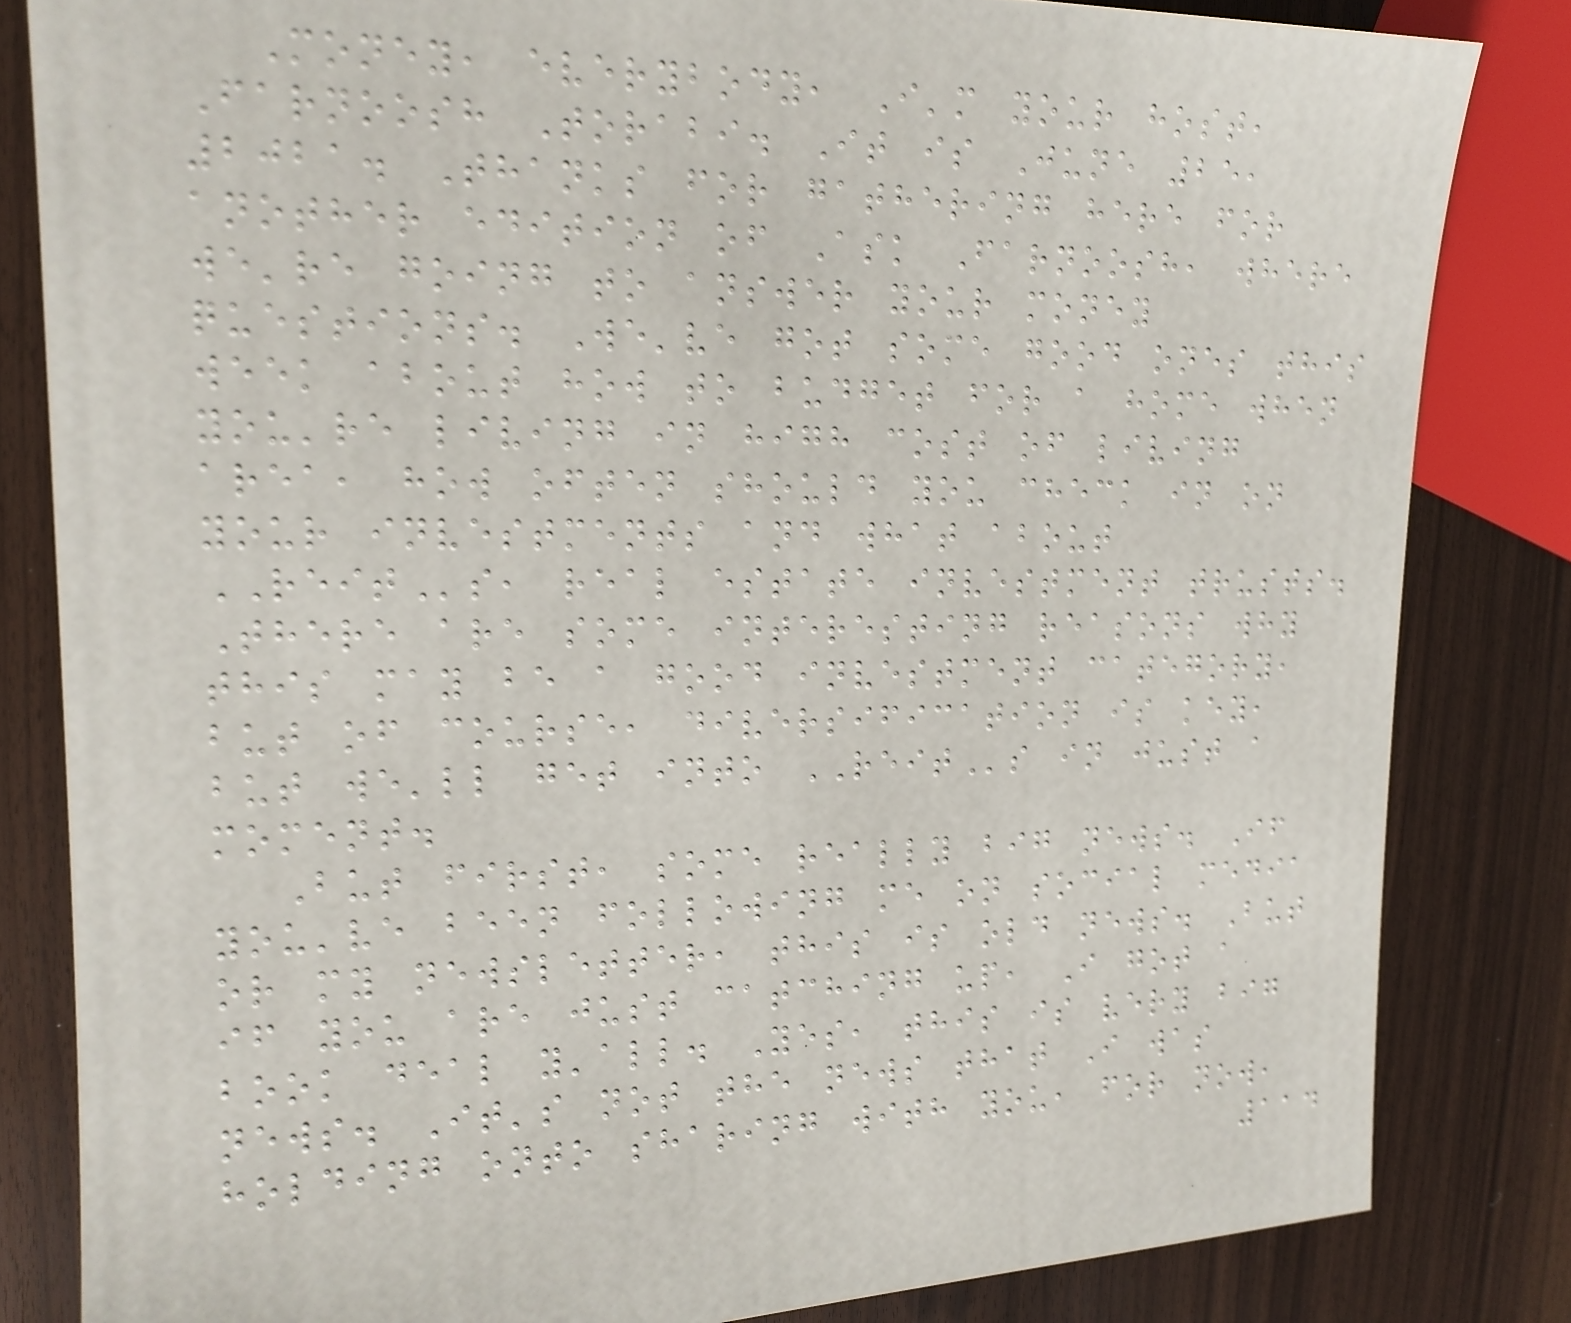Money, everybody, I'm your host,
Farnoosh Torabi. It is June 25,
2021. Thanks for gathering here for
another edition of Ask Farnoosh, where
we're going to answer your money
questions. We've got some good ones this
week about how to budget for a home when
you're living in high cost of living
area, how often should you check in on
your investments and what about
REITs, real estate investment trusts.
There are some interesting reasons why
this may be a good investment category,
but of course, diversification is key,
but we'll get into REITs in just a
moment.
But first, some really big news. If
you've been following me on social media
or my newsletter, this is old news. But
if you are just catching up, I got a
book deal y'all. Yes, this is very big
news. It's not the news that I was
holding onto sharing with you, for now,
114
